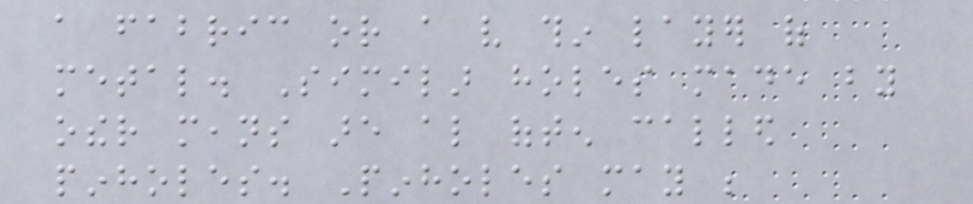a fabric or a very thin layer of
metal. Similar holes made by
other means are also often called
pinholes. Pinholes may be
